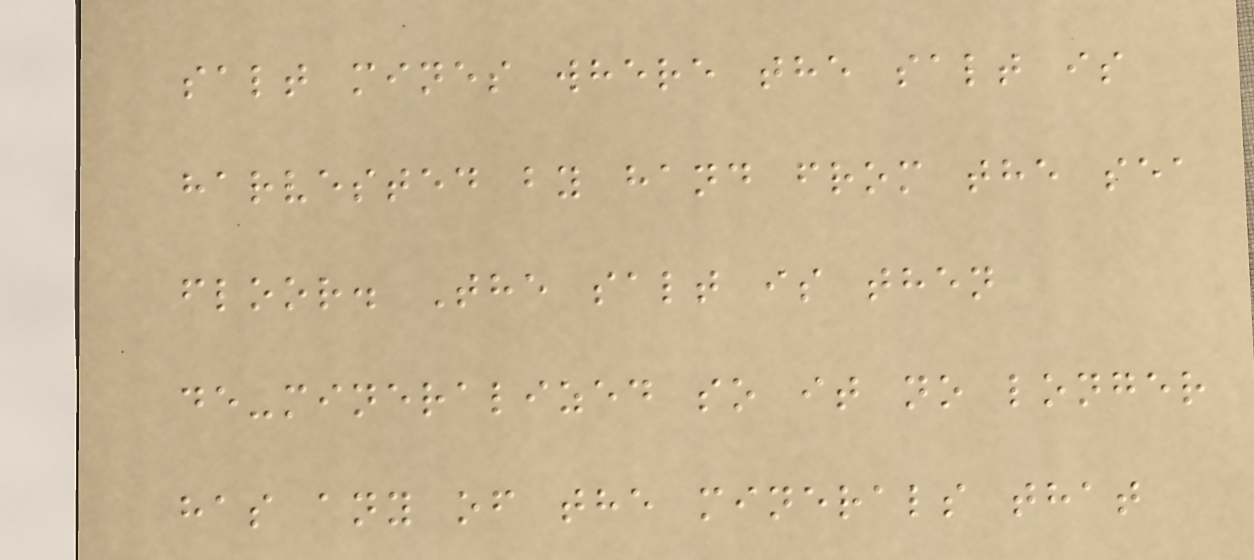salt mines where the salt is
harvested by hand from the sea
floor. The salt is then
de-mineralized so it no longer
has any of the minerals that
